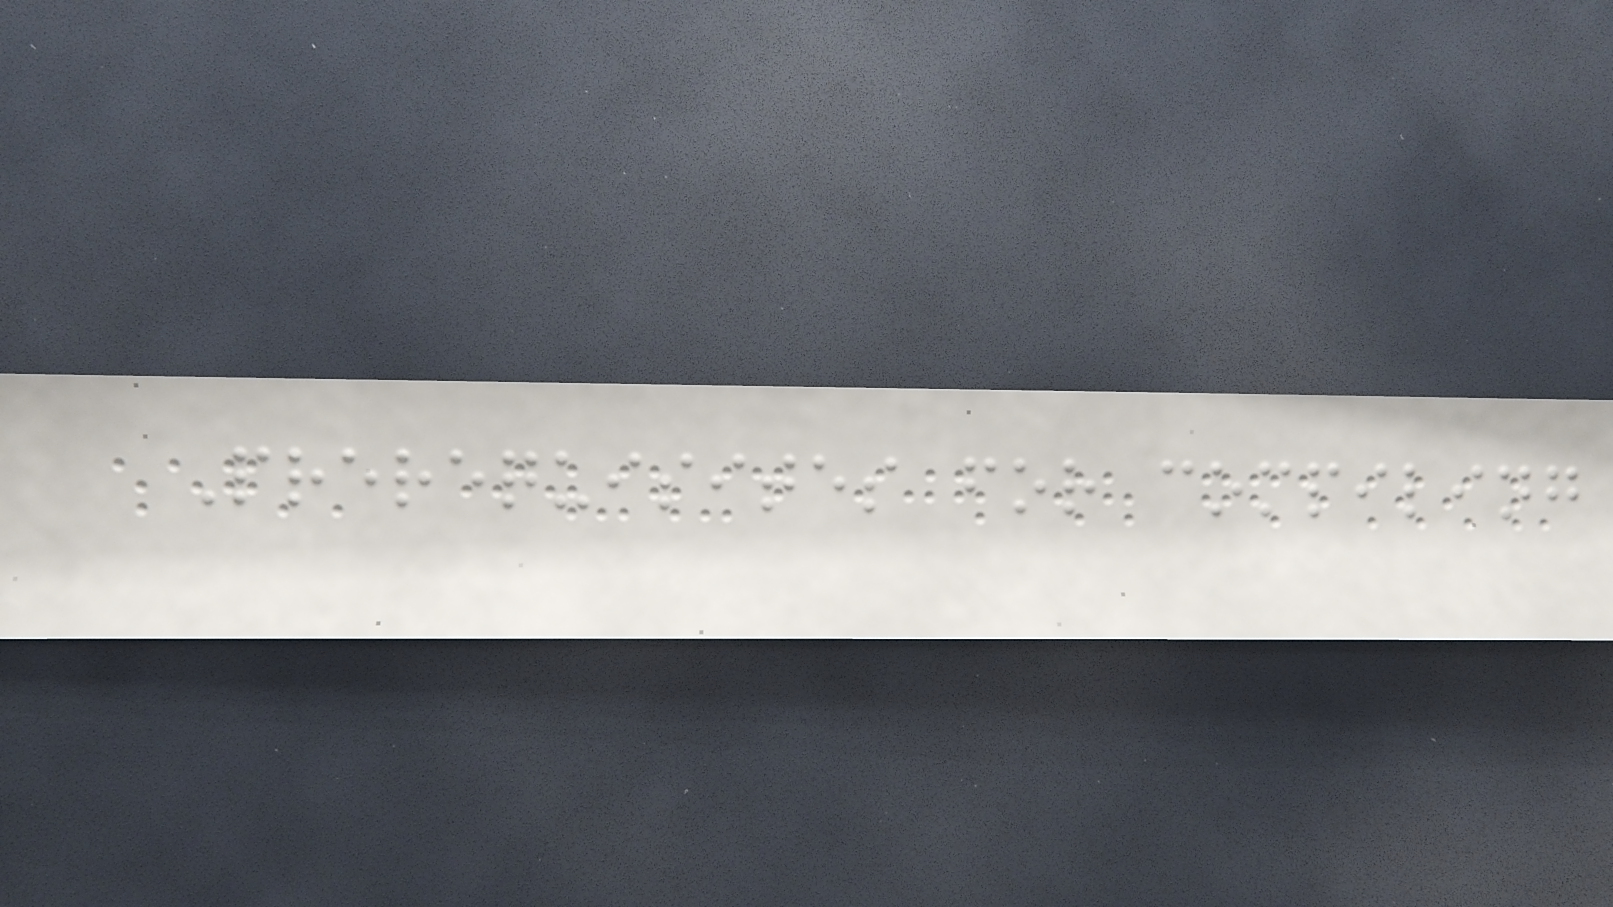Prerequisites for compiling
